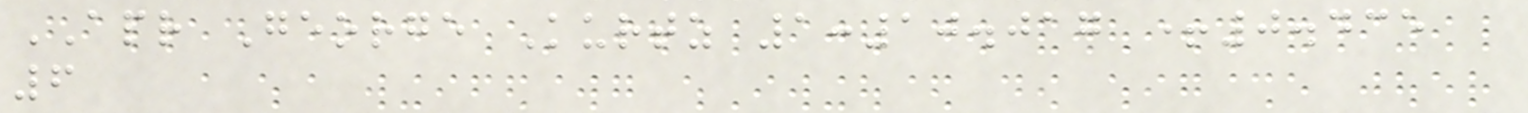APR George Kurtz 1:10.017 +0.435
6
